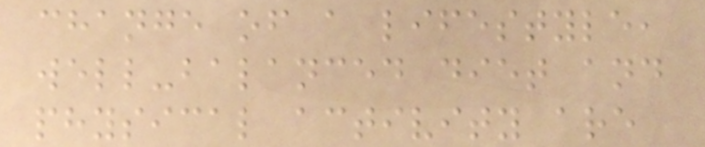change of a lifestyle,
well-balanced diet and
physical activity are
